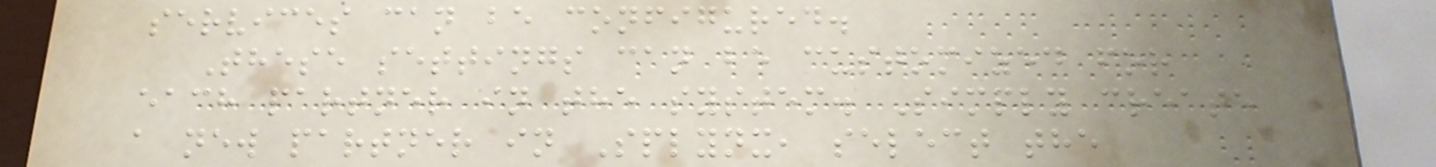services can be configured.
These settings can be customized for
each partner in the system. Simply create
a new partner in Splynx, select the
